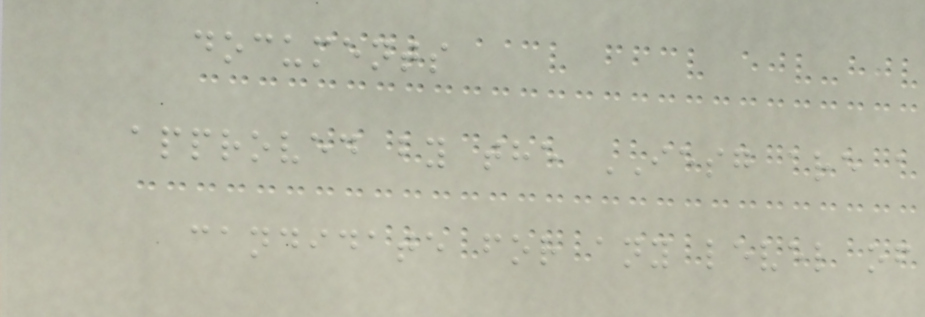documents
approved by the IESG are a
candidate for any level of
